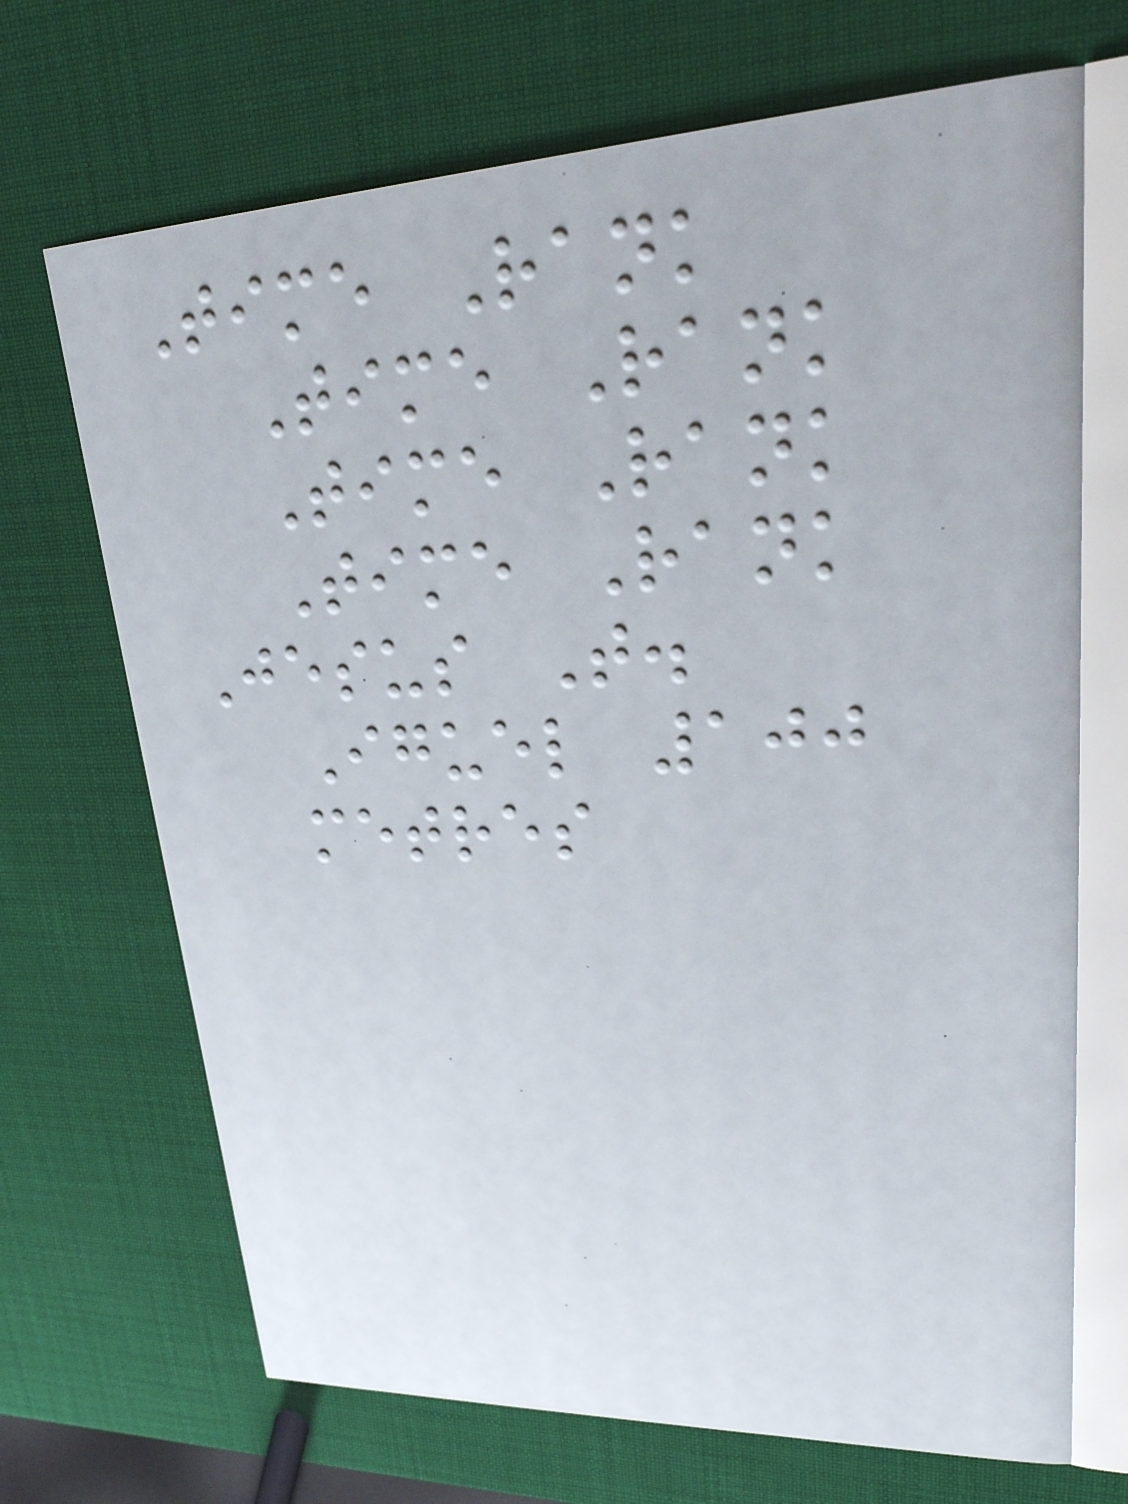Time Rank
Time Rank
Time Rank
Time Rank
Jesus T.
Iguel 100
metres
